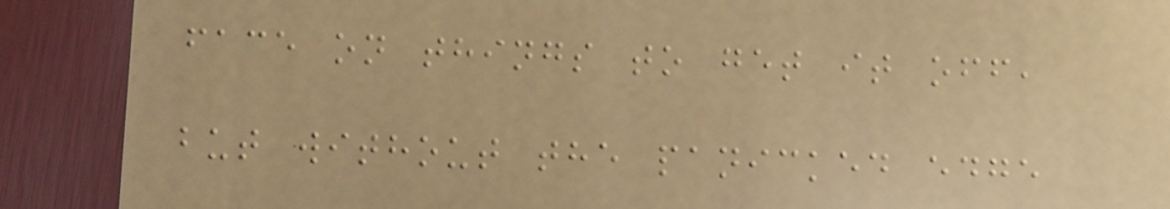face on things to get it off,
but without the panicked edge
